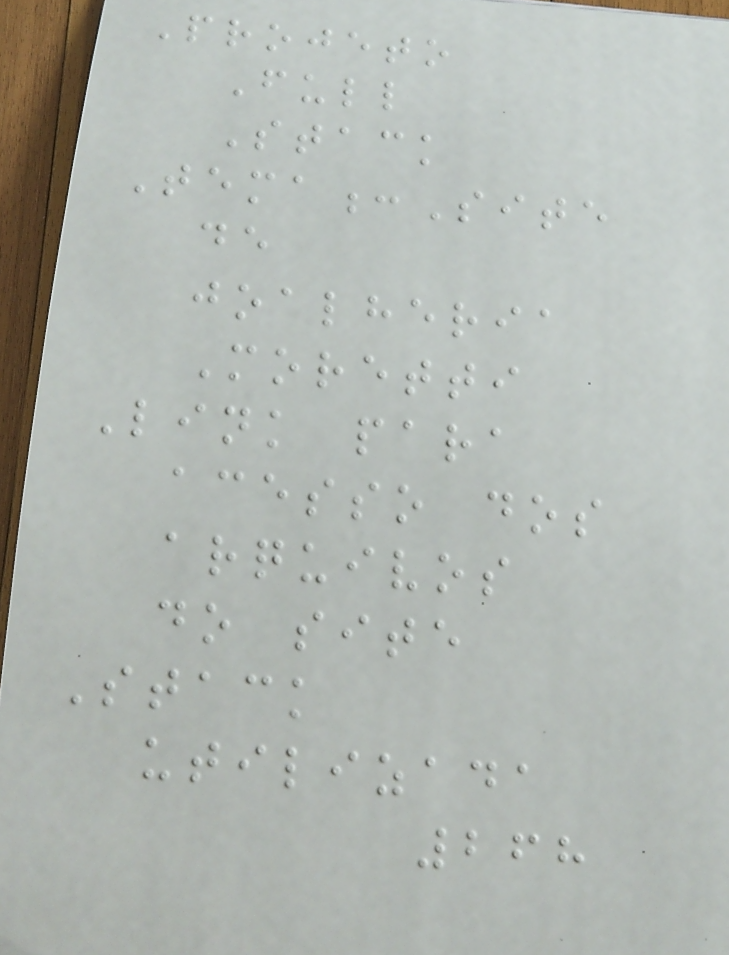Projeto
Full
Stack
Tema:Site
de
joalheria
Moretti
Link para
acesso dos
arquivos
do site
Stack
utilizada
268
